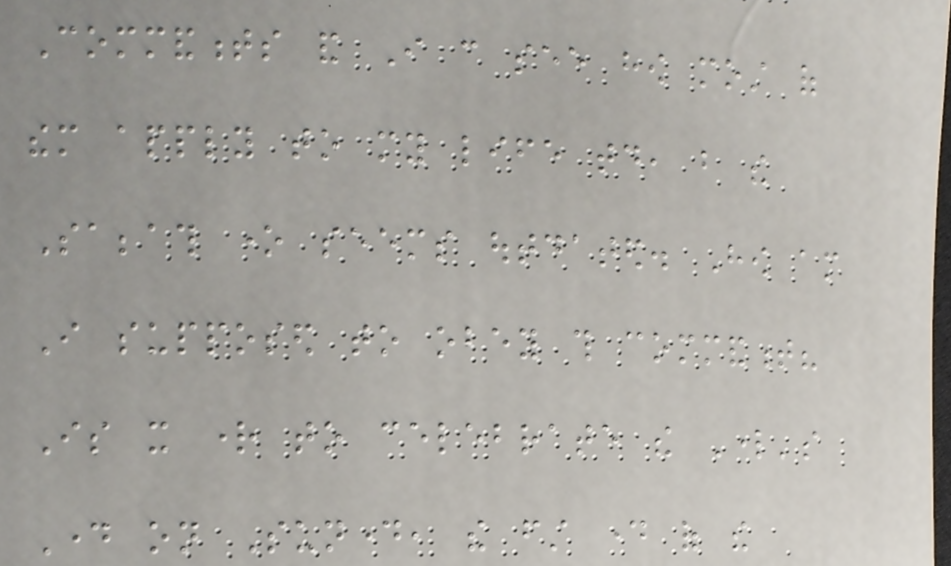Commandments and I can see how most of
them apply to my life today, but the
Sabbath one seems outdated. How am
I supposed to obey this commandment?
Is it right to celebrate the Lord's
Day on Sunday, the first day of the
